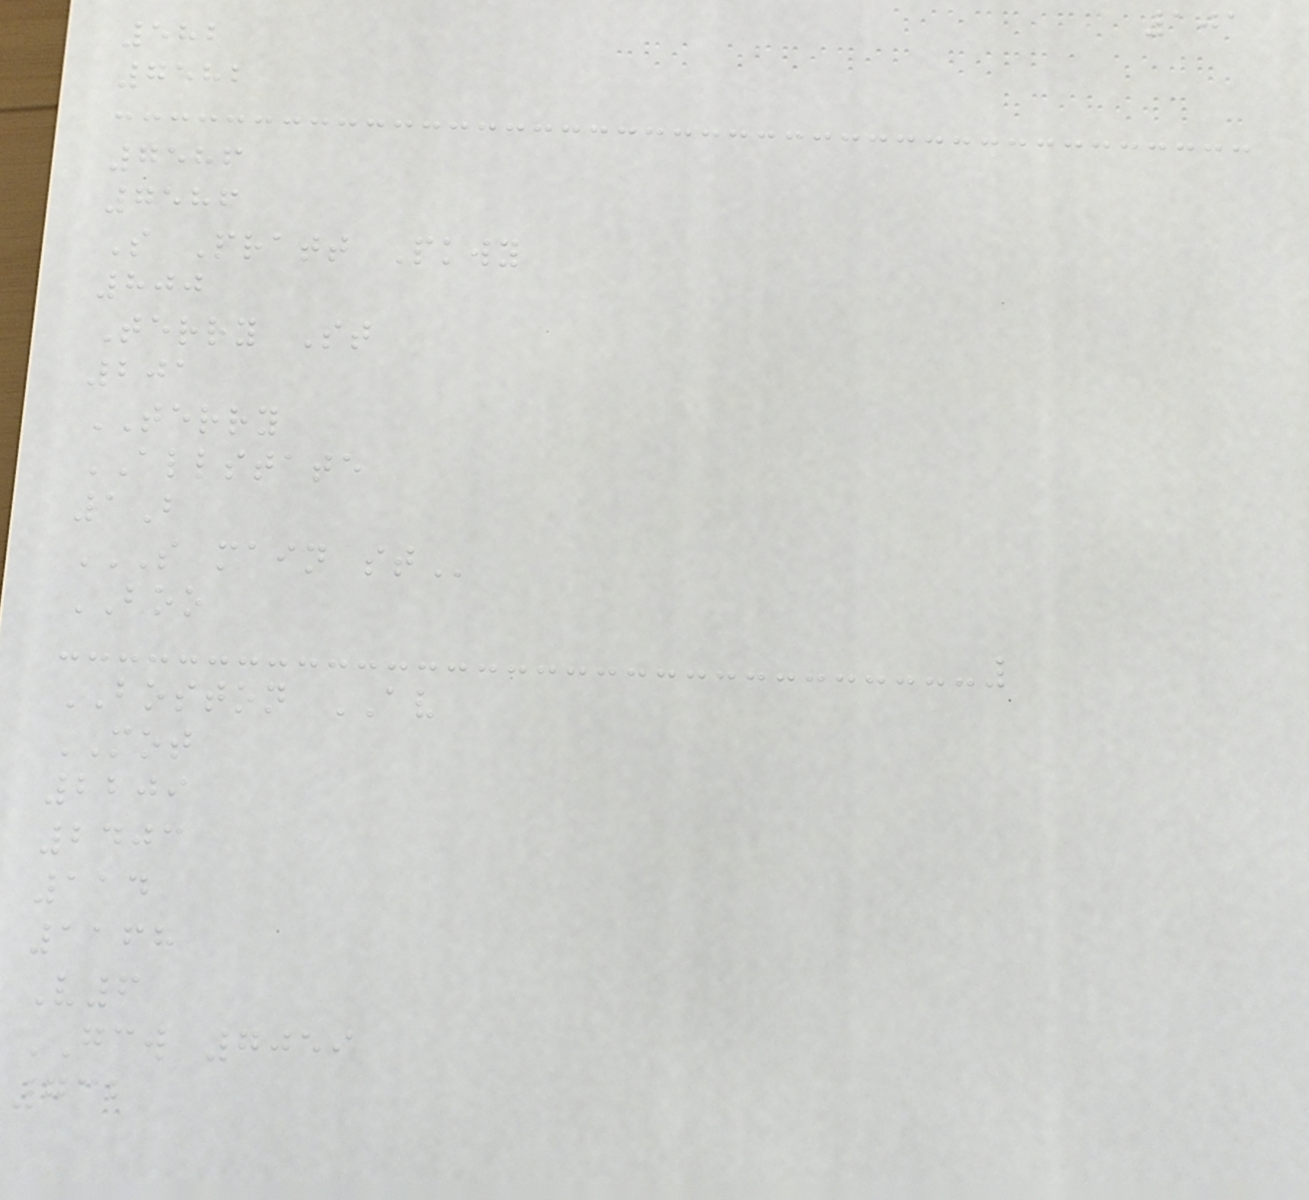101
582
7582
7586
7586
S Pratt Pkwy
800
Terry St
201
TERRY
ALLSTATE
1B
S MAIN ST
BOO
BOSTON AV
MOT
2209
2403
114
1168
V6
GCW 7059
732
